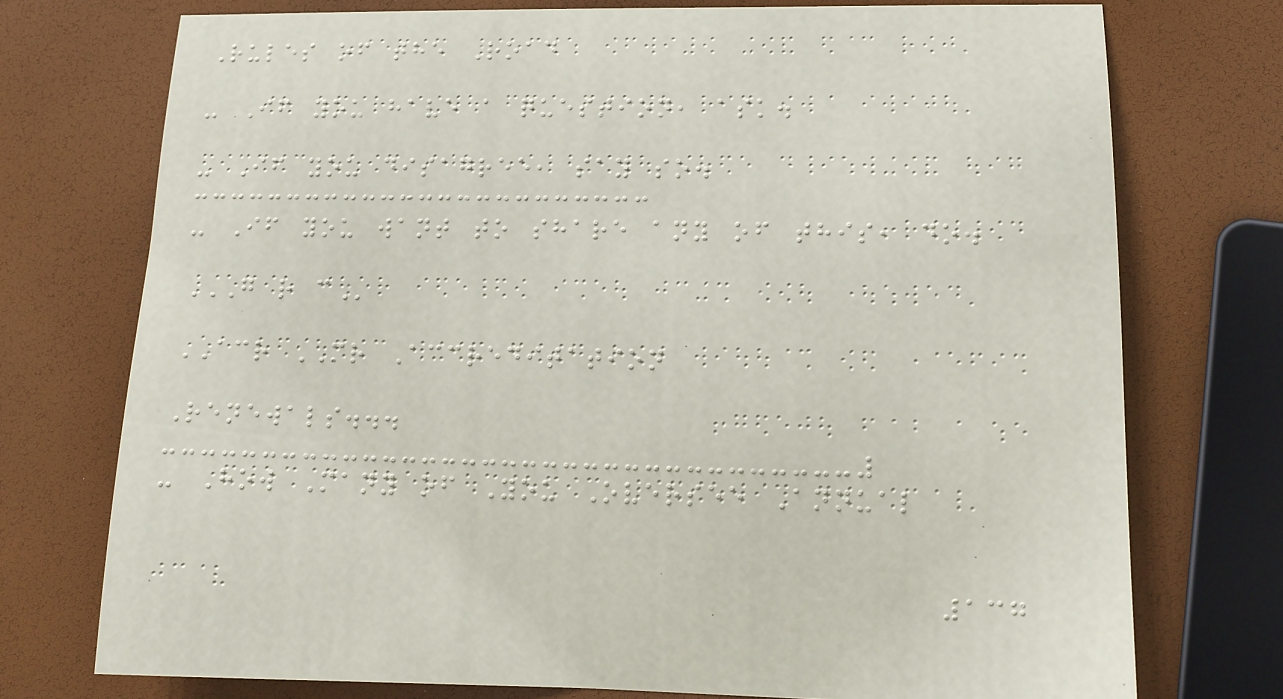Rules of the Road
- If you have a question, ask.
- If you disagree, say so.
- If you want to share any of this, do.
G R C
ACR MR Accreditation
Renewals...
- How Many of You Oversee Annual
137
